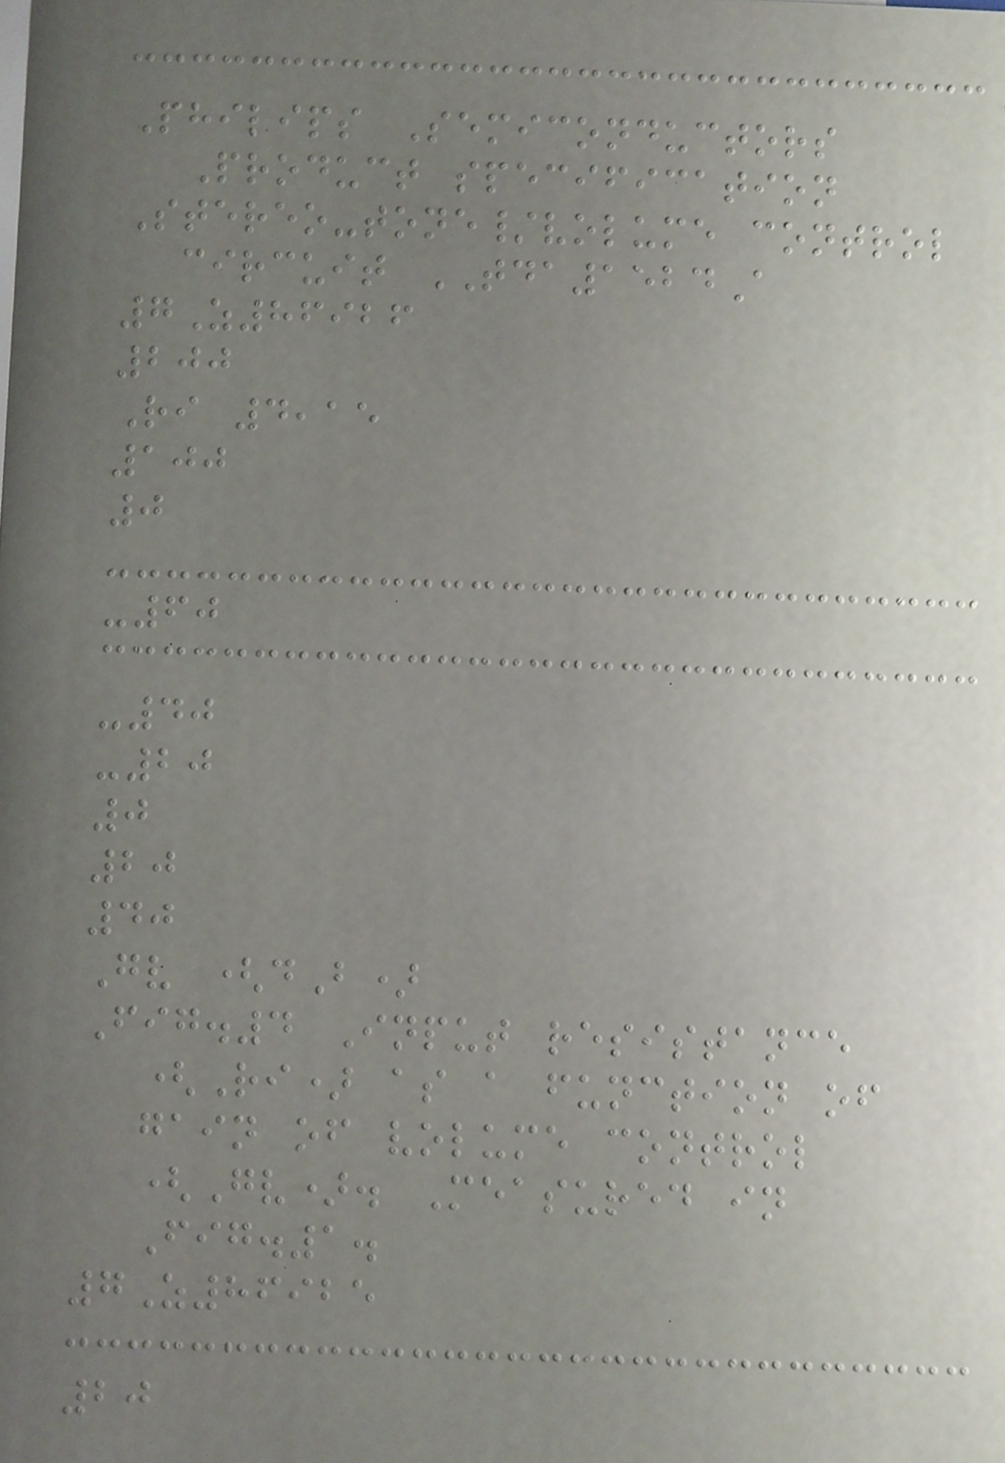Philips Semiconductors
Product specification
Stereo-tone/volume control
circuit TDA1524A
7Z86926
200
Ri 4,15
100
0
-60
-40
-20
0
20
40
Gv (dB)
Fig.4 Input resistance
(Ri) as a function of
gain of volume control
(Gv). Measured in
Fig.1.
7Z86925
20
